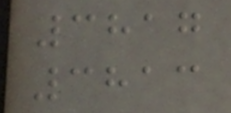3817
3813
